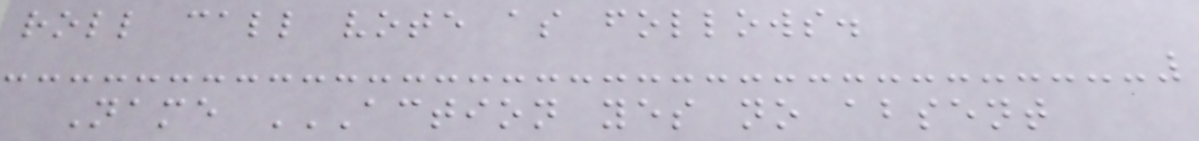roll call vote as follows.
Name ACTION YES NO ABSENT
